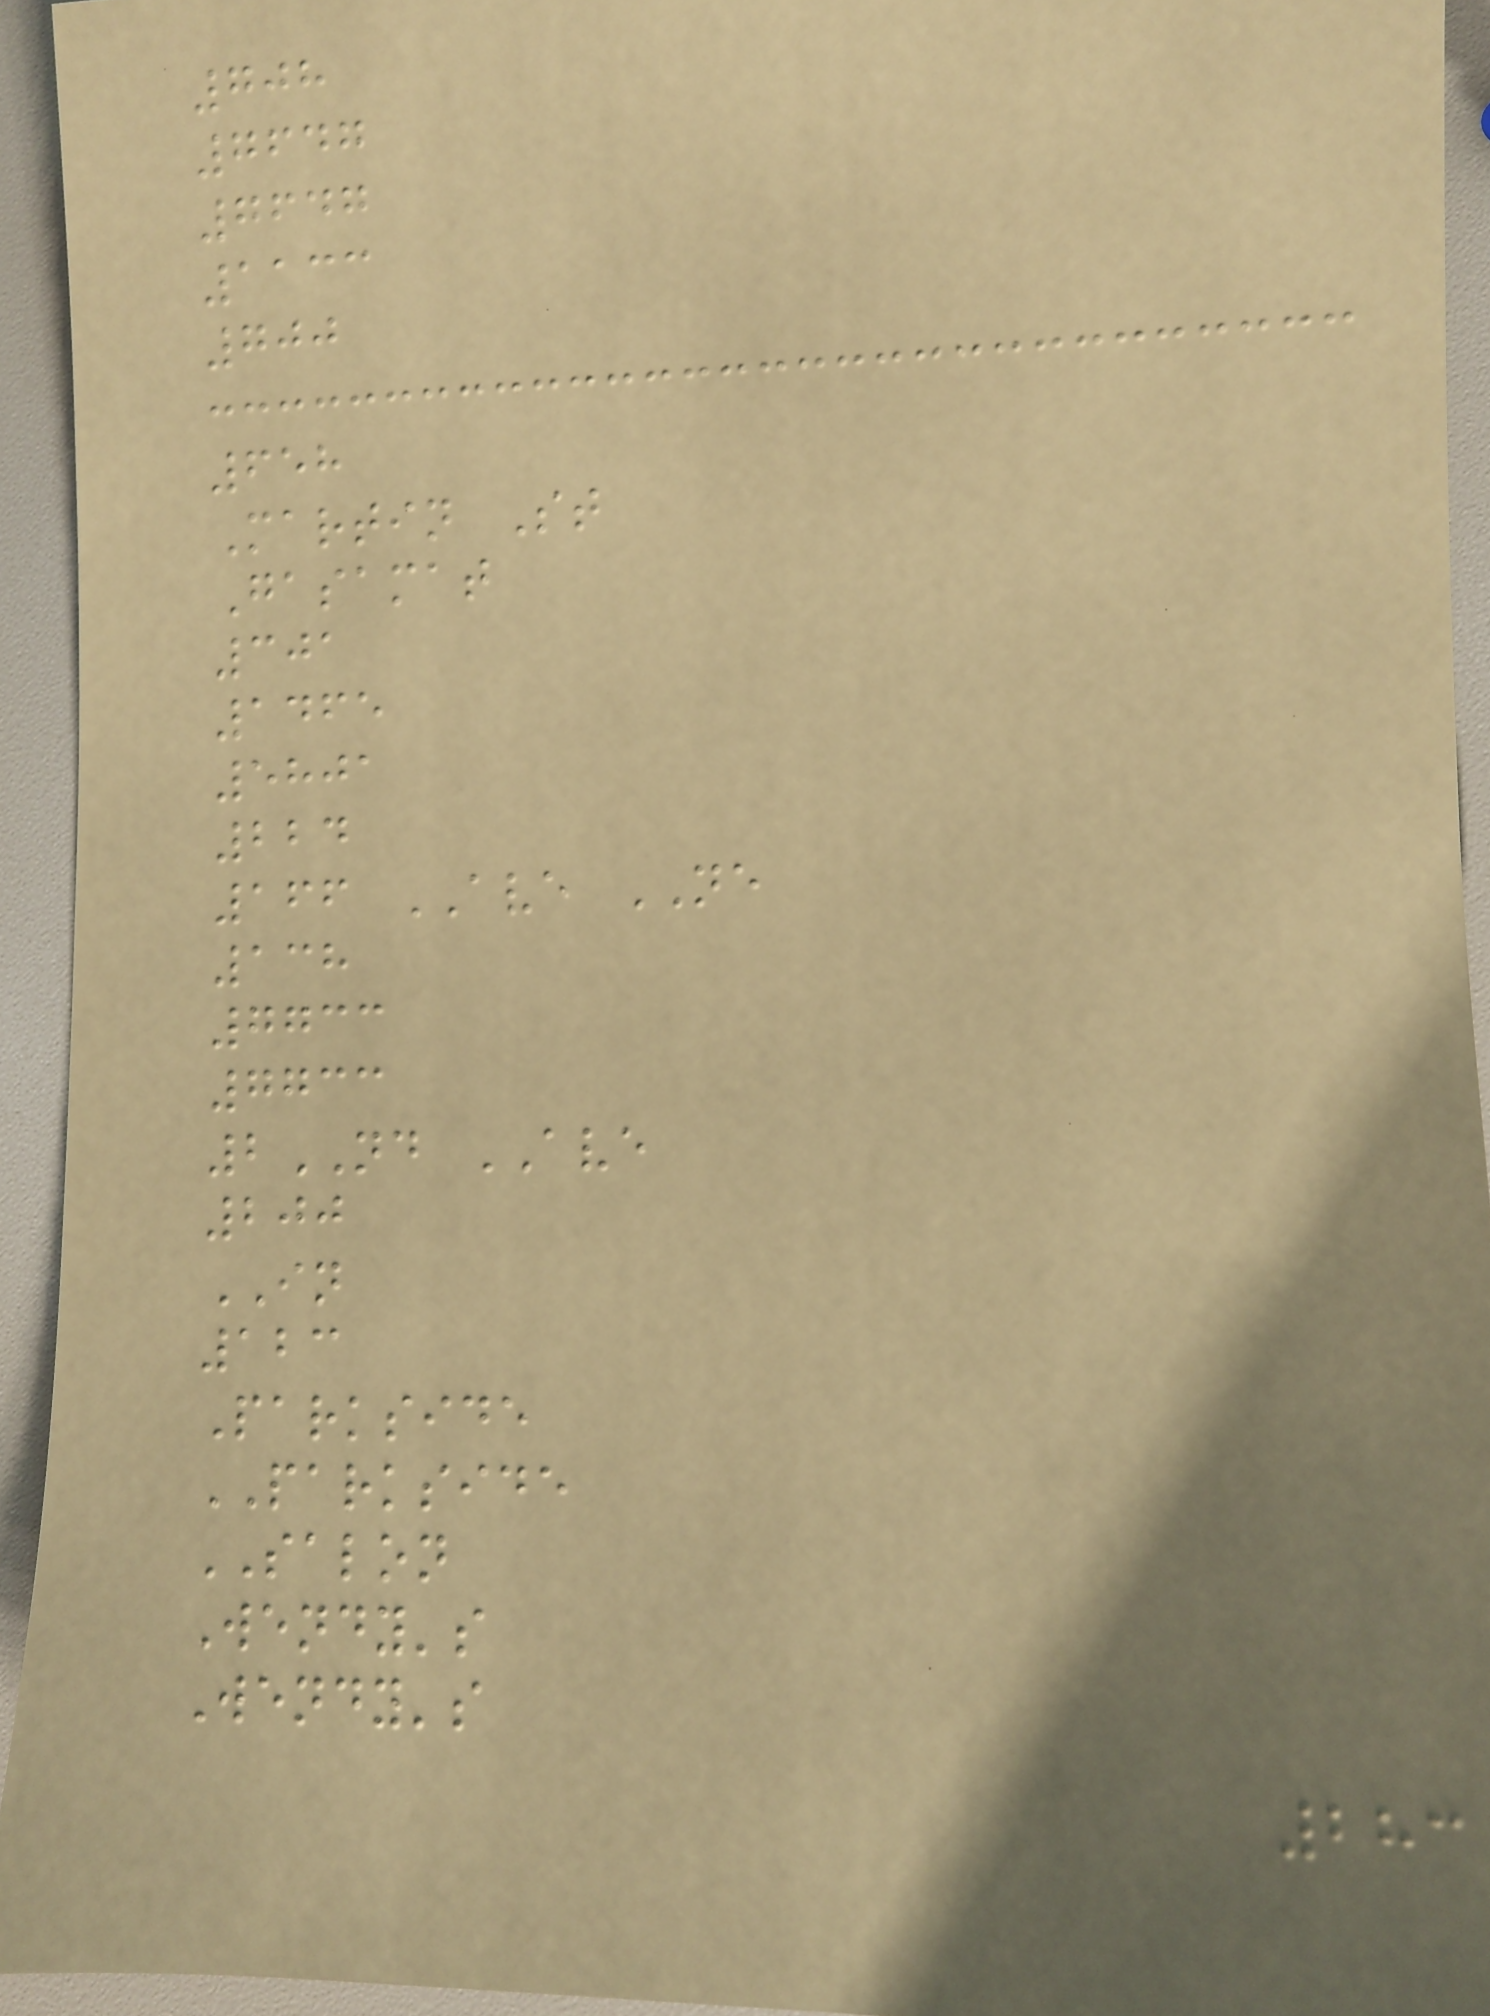708
7647
7647
1133
700
658
Martin St
Gasamat
301
1465
5801
224
166 AVE NE
138
7733
7733
2ND AVE
200
IN
123
Parkside
PARKSIDE
SALON
Wendy's
Wendy's
283
